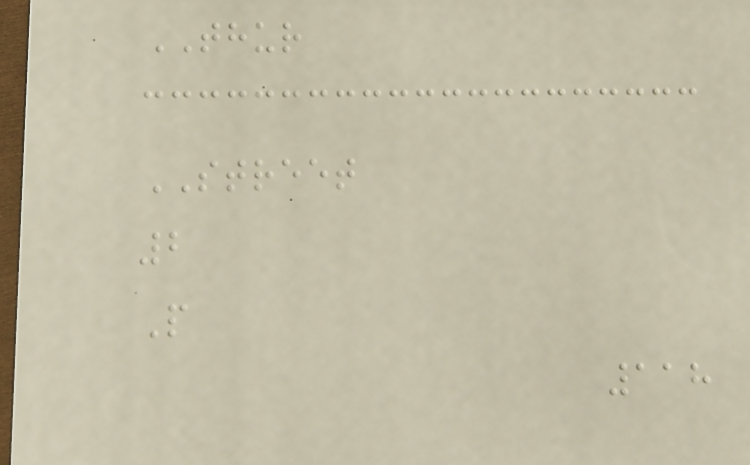THUR
STREET
2
P
118
